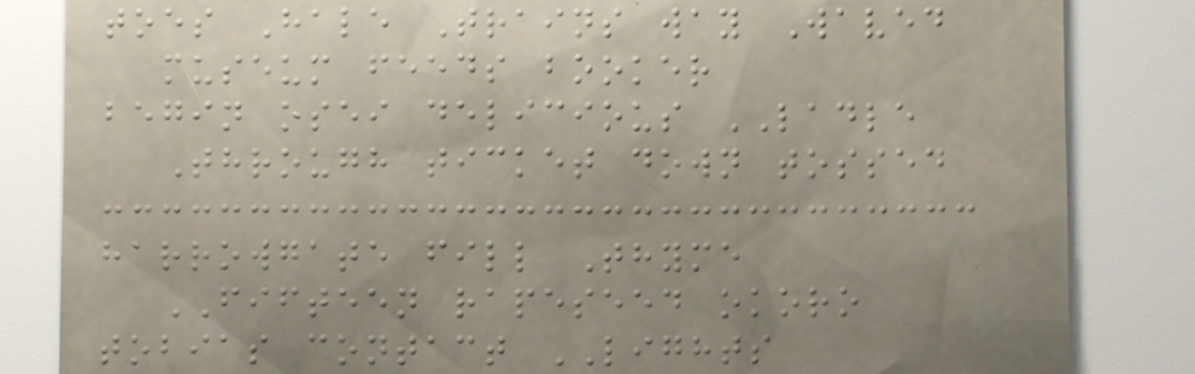toes Hale Trains way Waved
museum feeds booker
begin osei delicious LADLE
Through ticket down tossed
harrowgate fill Thyme
FIFTEEN rapeseed okoro
tobias contact LIGHTS
